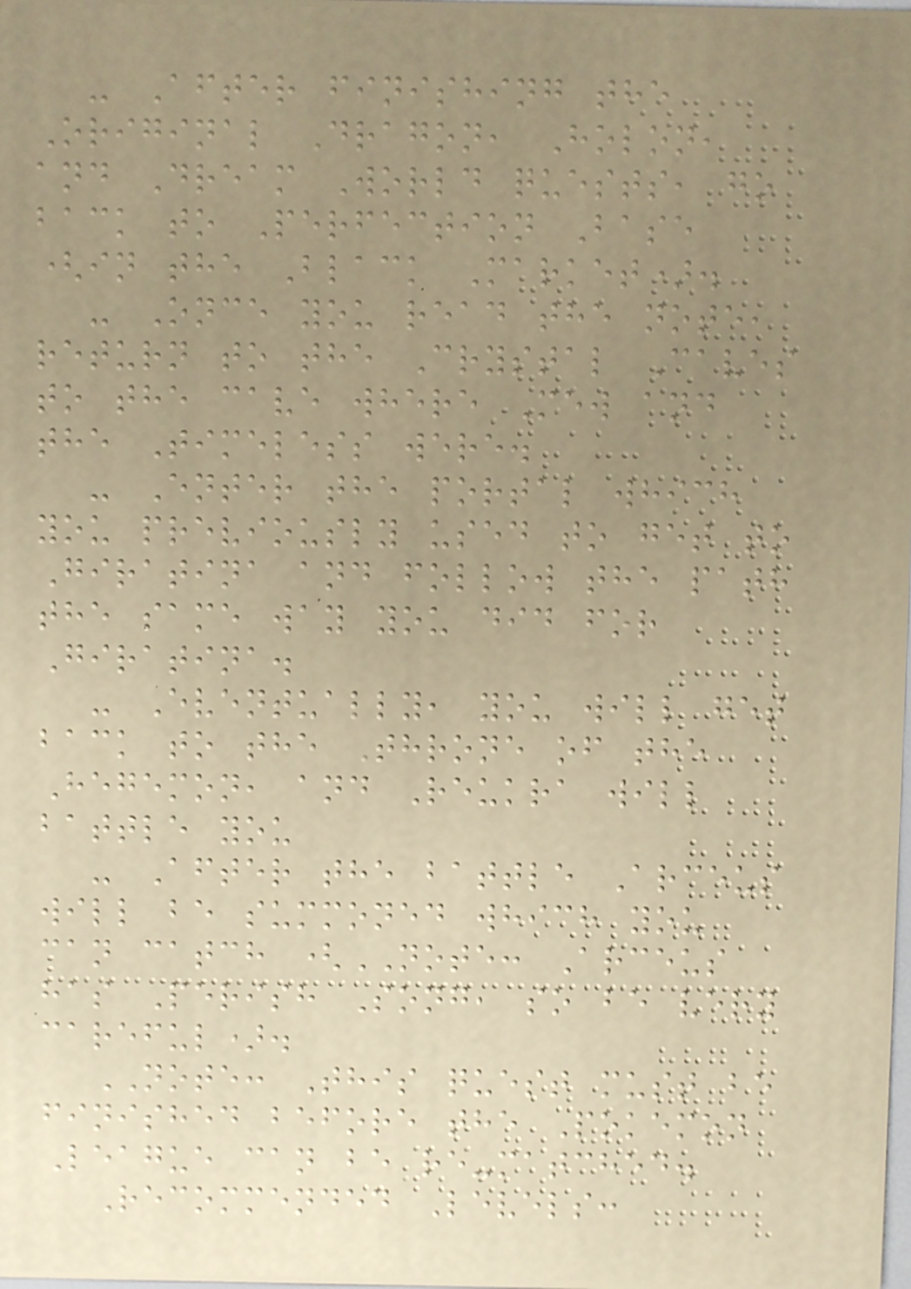- After finishing the
Original Dragon, Holon,
and Dream World quests, go
back to Perfection Base
(in the Black Market).
- Once you read the note,
return to the Crystal Caves
to the cave where Mew and
the Timeless were.
- Enter the portal which
you previously used to get to
Giratina and follow the path
the same way you did for
Giratina.
- Eventually, you will get
back to the Throne of the
Hegemon, and Reukra will
battle you
- After the battle Arceus
will be summoned which you
can catch (NOTE: Arceus
has Perish Song, so be very
careful).
NOTE: This quest must be
finished before the Pokemon
League can be re-matched.
Recommended Levels:
